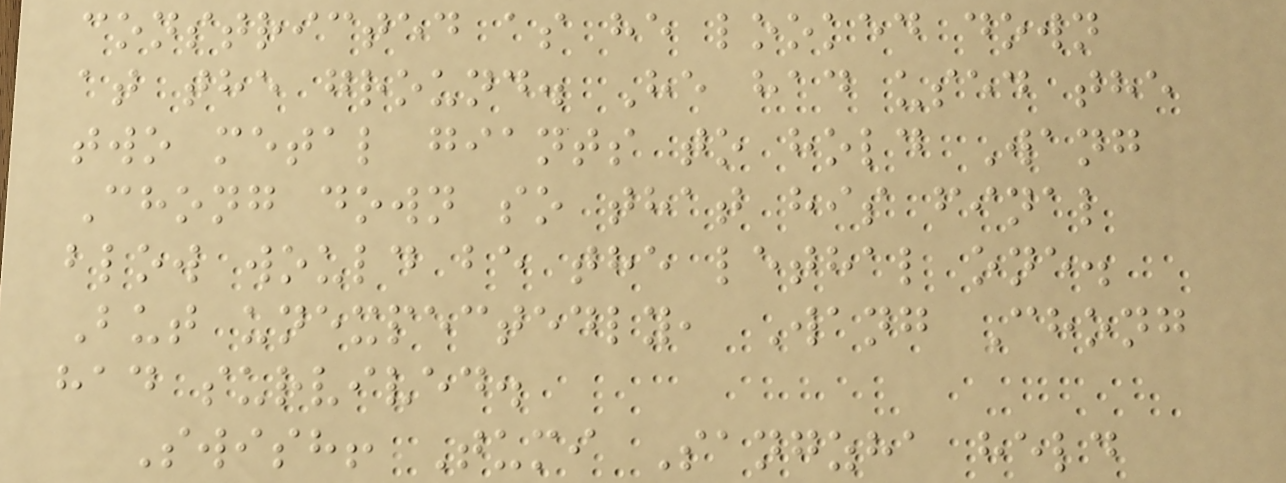constricted as he looked down
at the ground. He had used the
two metal giants to hold Wang
Chong down so that his final
blow would be the lethal one.
But unexpectedly, Wang Chong
had survived.
Swish! Tumi Sangzha held
